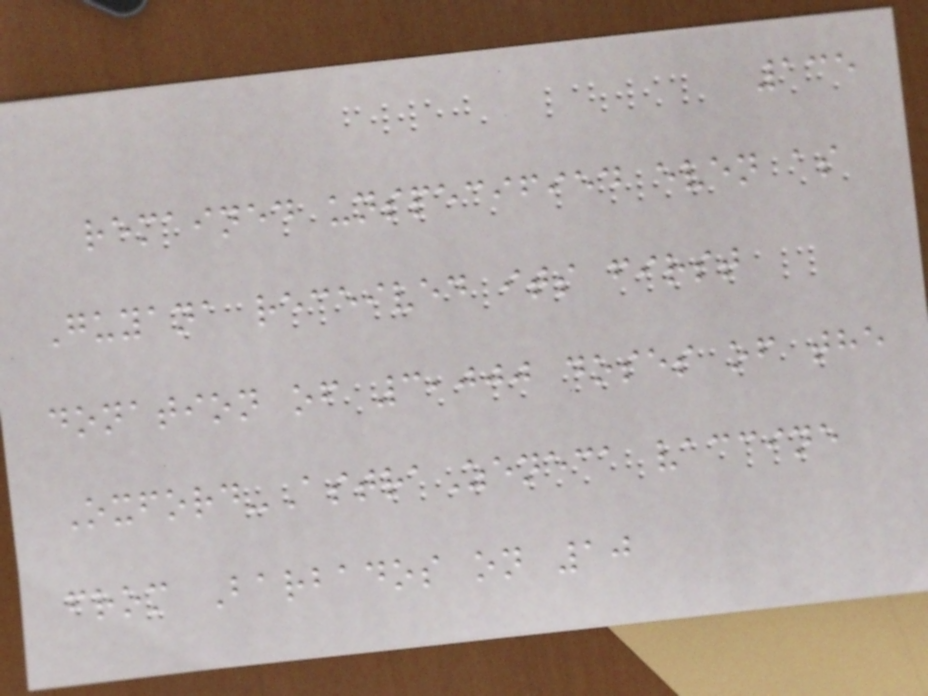135
remained unspecified even as
Guyana received its first
donation of 3,000 doses of the
Oxford-AstraZeneca vaccine
from Barbados on 10
